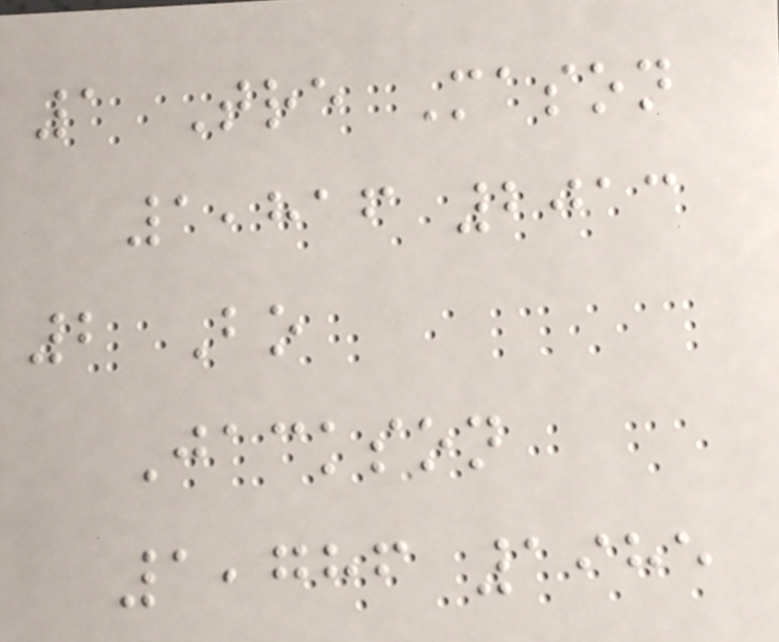1 Tre Mason
1,816 2013
2 Bo
Jackson
1,786 1985
